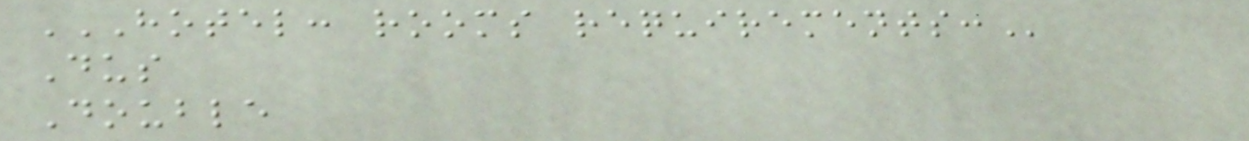HOTEL: ROOMS REQUIREMENTS:
Dus
Double
